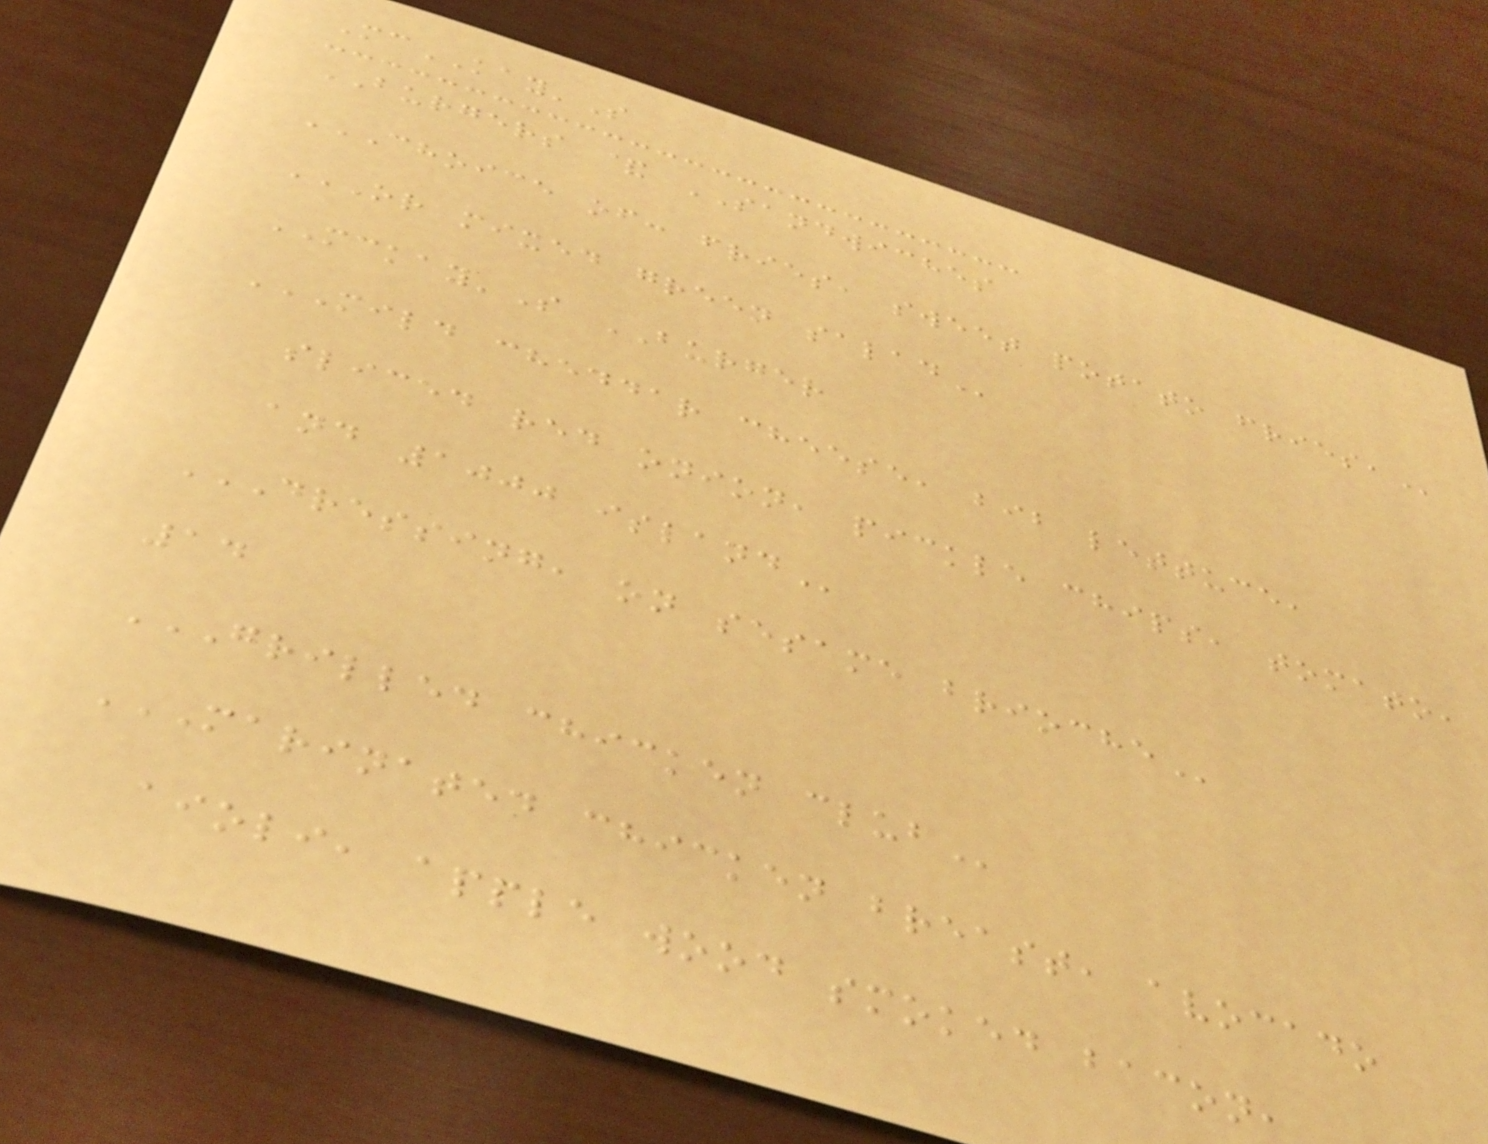McKAY'S
BURGERS & SANDWICHES
CHOICE OF: FRIES, SWEET POTATO FRIES,
OR MIXED GREEN SALAD
MCKAY'S BURGER
MILD CHEDDAR CHEESE, BIB LETTUCE,
SLICED RED ONION, PICKLE CHIPS, TOMATO,
AND 1000 ISLAND
DRESSING, ON SESAME BRIOCHE
14
GRILLED CHICKEN CLUB
MARINATED CHICKEN BREAST, AVOCADO
AIOLI, APPLE WOOD SMOKED BACON,
